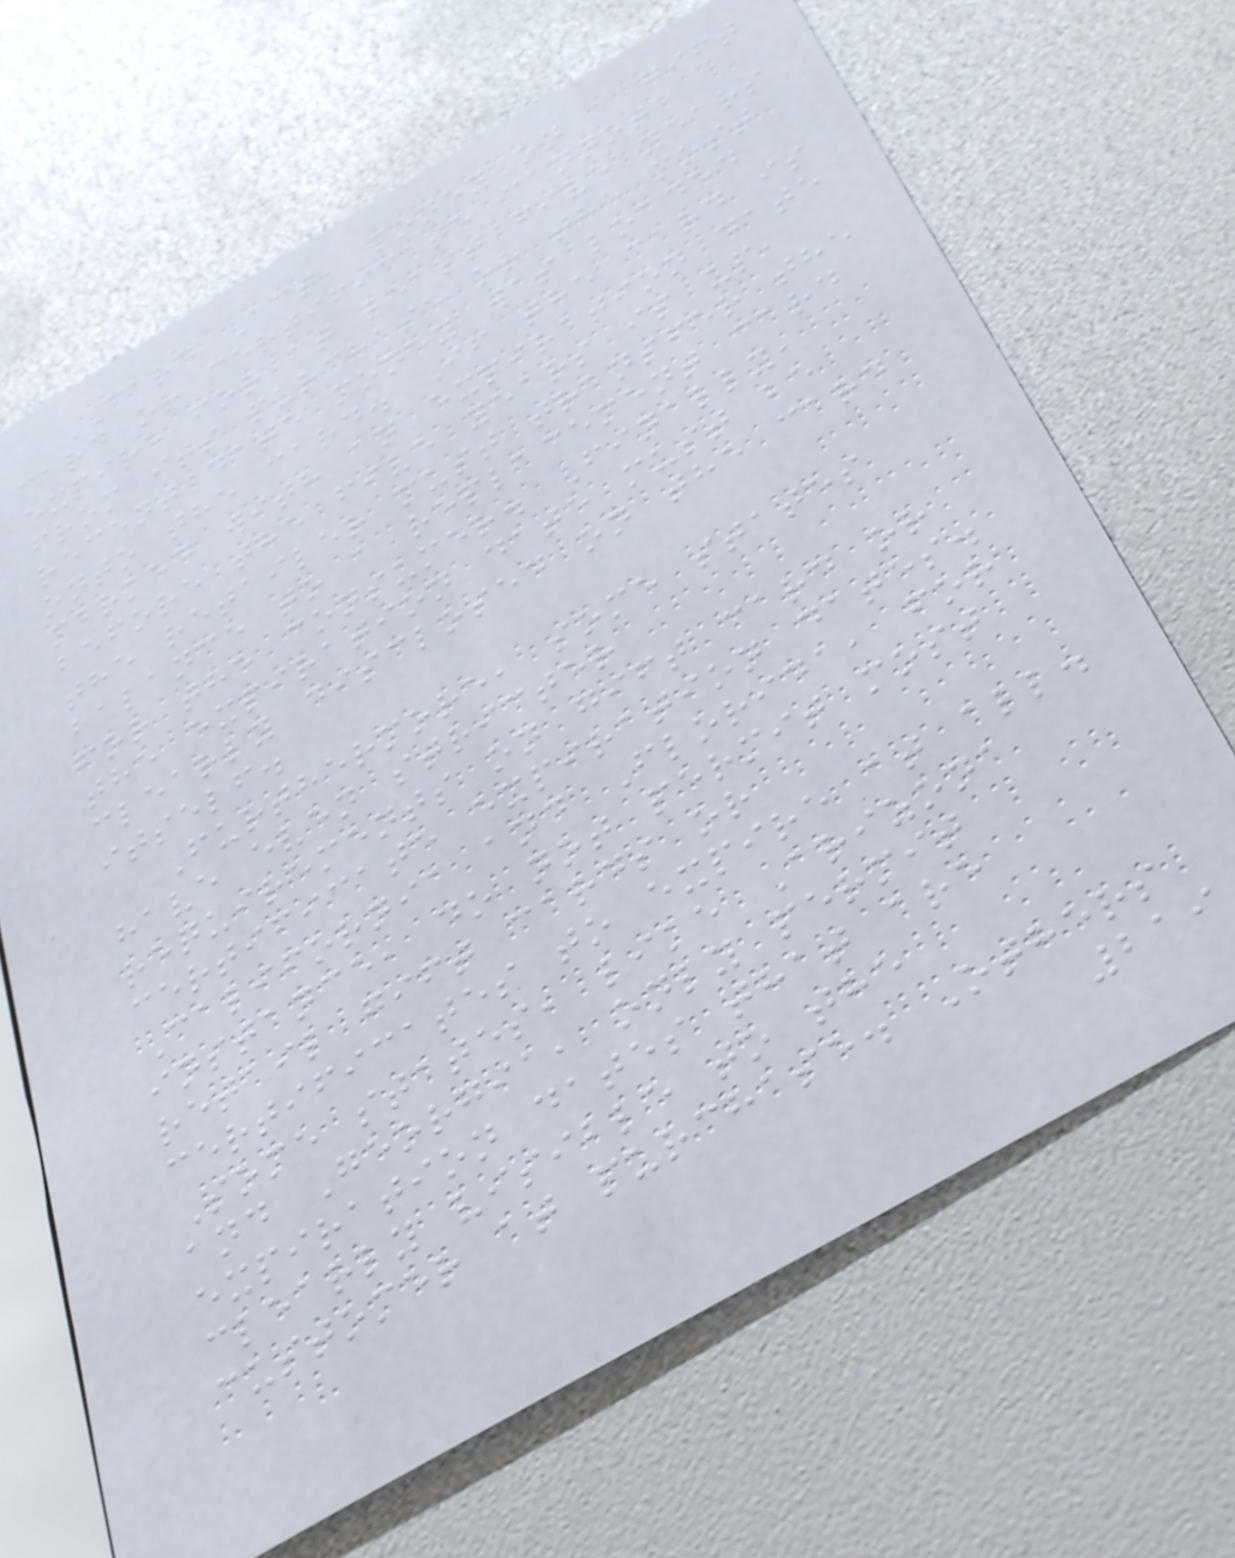CARD Act, money on a gift
card or certificate cannot
expire for at least five years
from its purchase or the most
recent date money was loaded
onto the card. If the card is
marked with an expiration date
before the five years is up,
the retailer must transfer the
balance to a replacement card
for the consumer. Finally,
the expiration date must be
clearly disclosed on the card
itself.
Furthermore, some states
have even stricter
requirements on gift card or
certificate expiration dates.
California and Florida, for
instance, do not permit most
retail gift cards or
certificates to expire at all.
Some states, like Arizona
and Georgia, only permit
expiration dates that are
clearly visible to the
customer at purchase. Others
219
